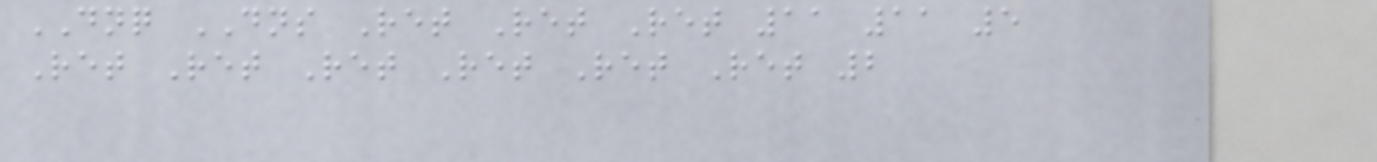DNQ DNS Ret Ret Ret 11 11 5
Ret Ret Ret Ret Ret Ret 2
